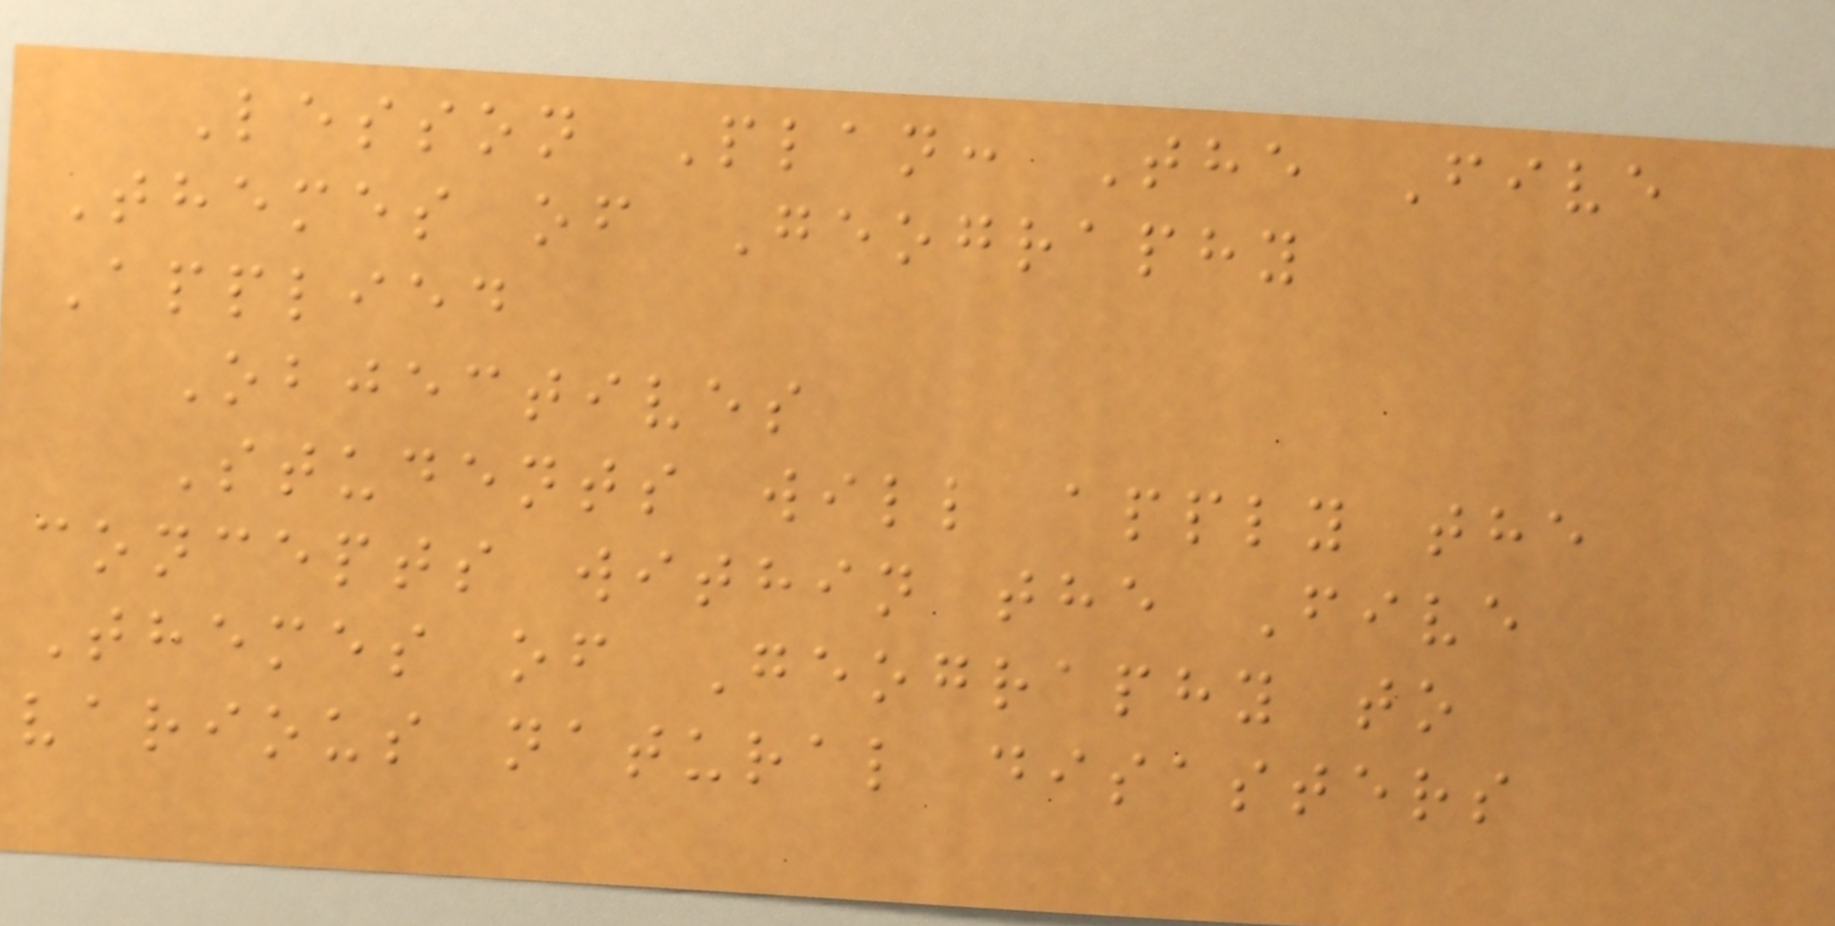Lesson Plan: The Five
Themes of Geography
Applied
Objectives
Students will apply the
concepts within the Five
Themes of Geography to
various natural disasters
